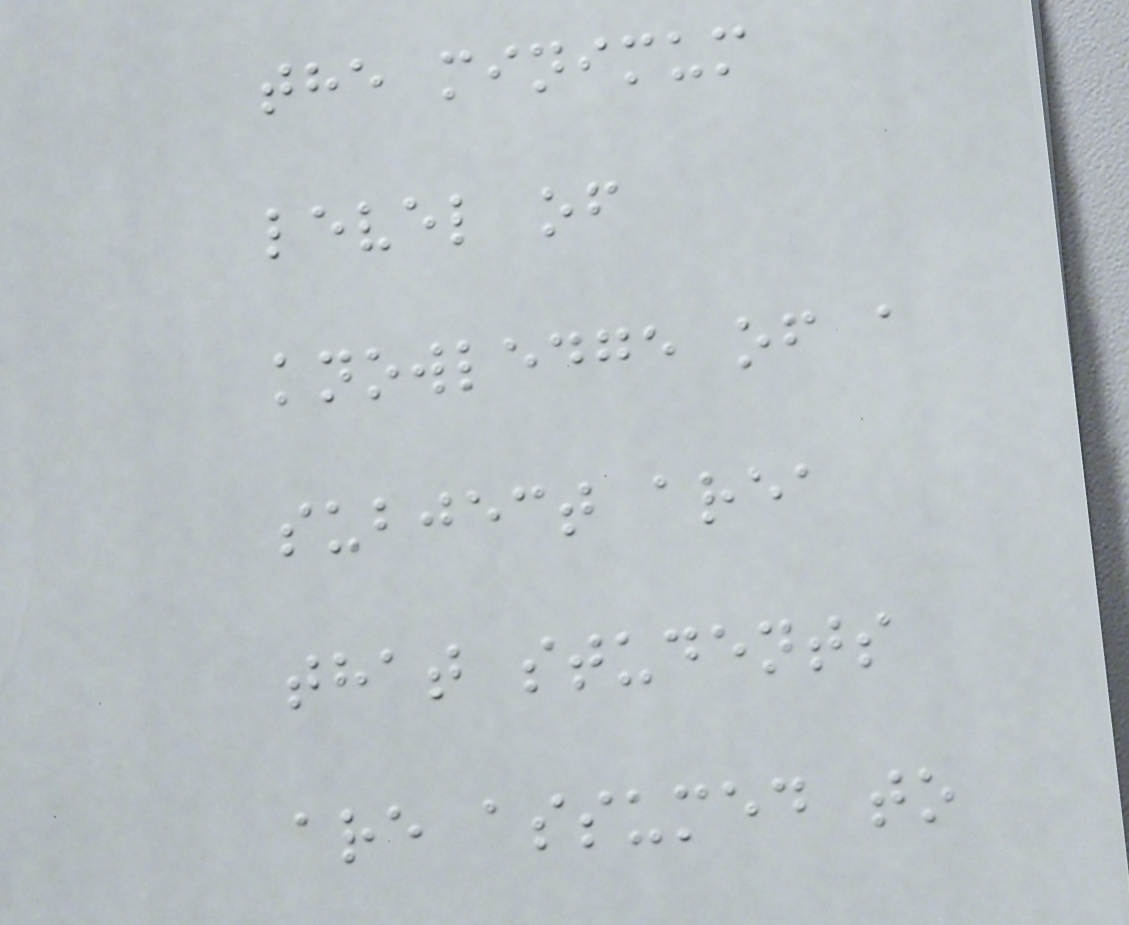the minimum
level of
knowledge of a
subject area
that students
are assumed to
